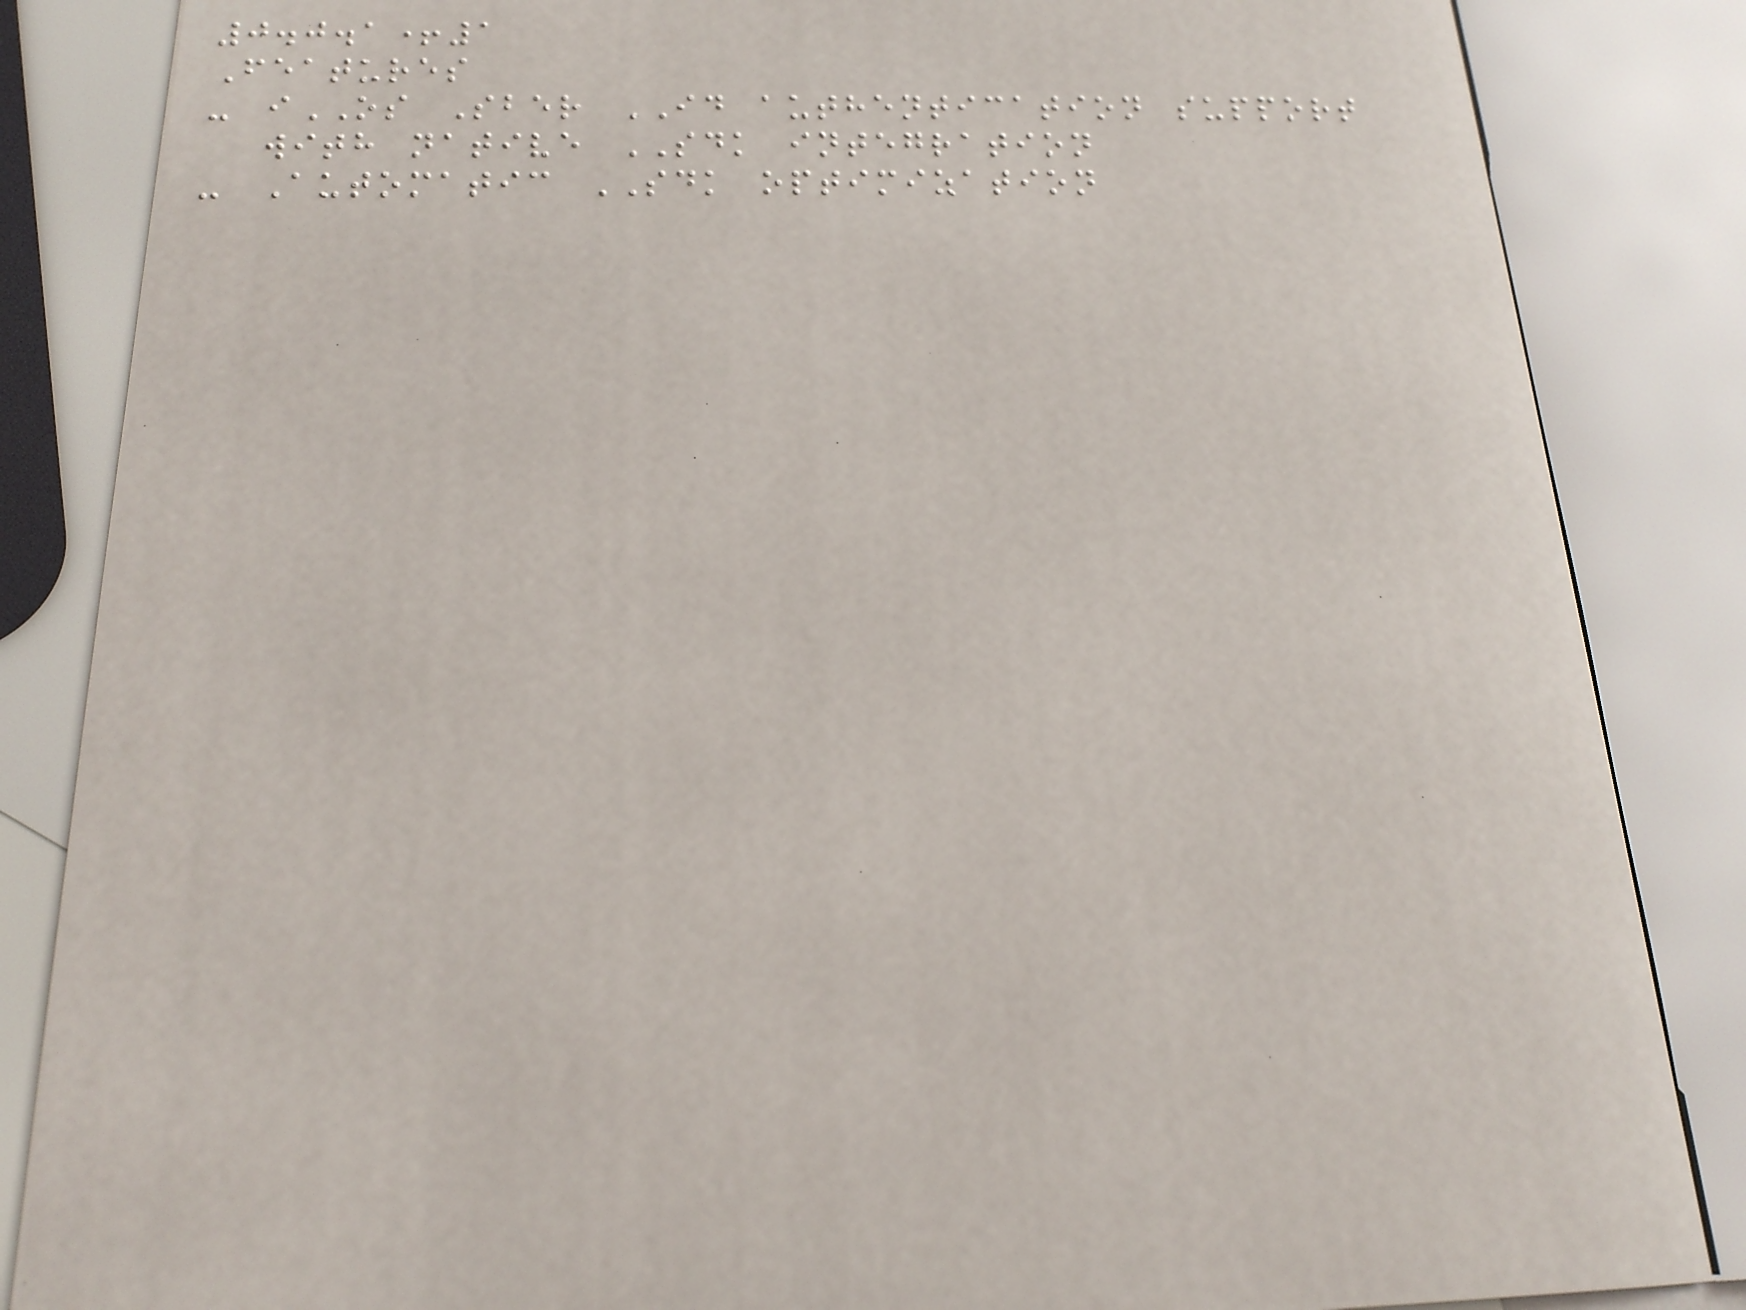0.0.1+1
Features
- iOS Sber ID authentication support
with native SDK integration
- Automatic SDK optimization
